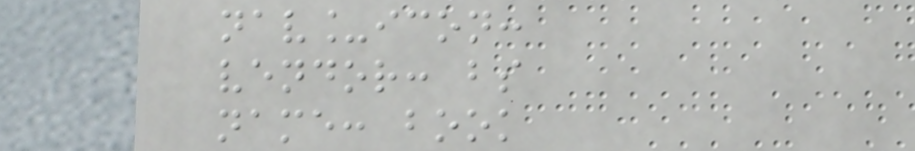nav_icon:
vendor: bs
name: book
